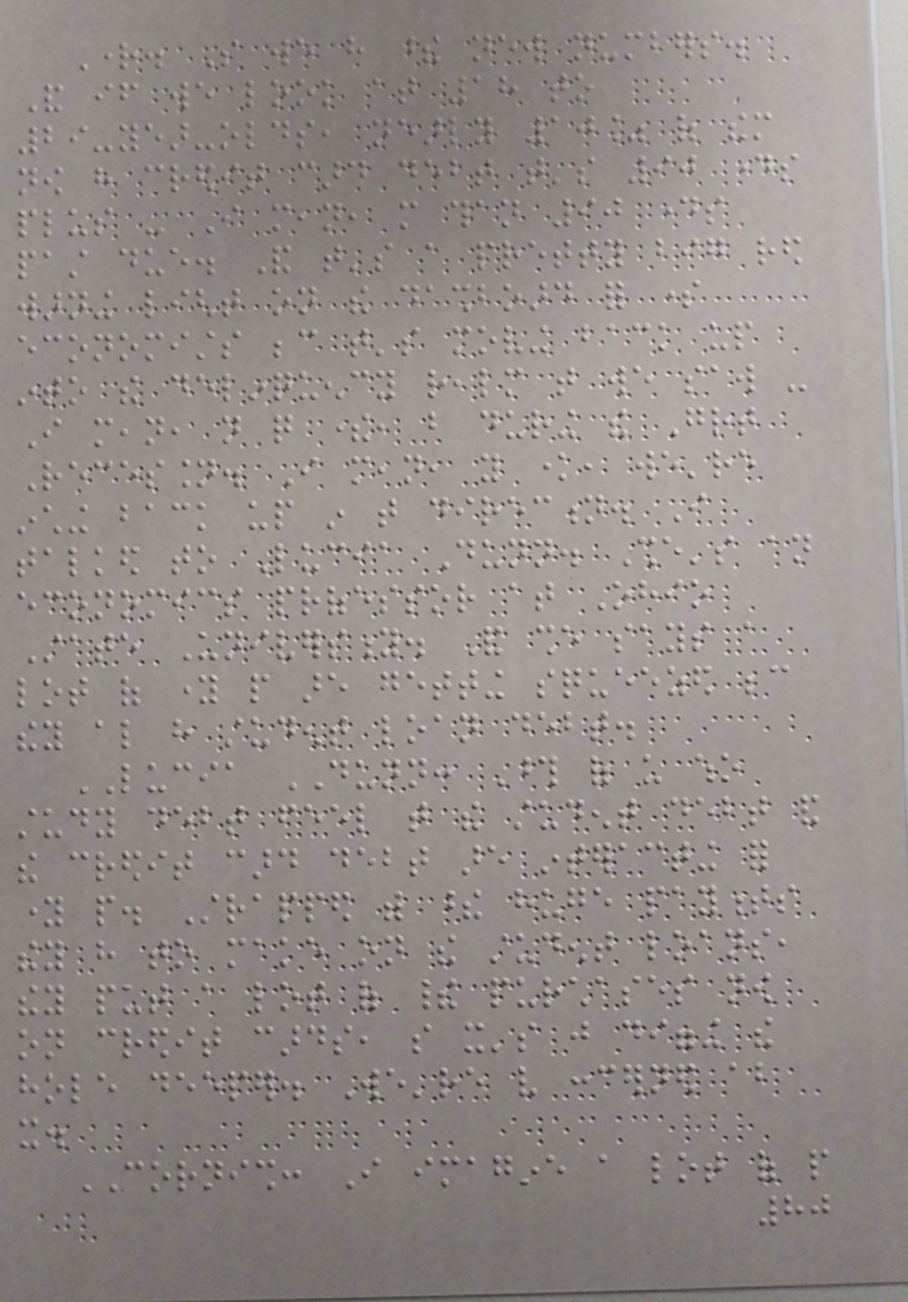Right. So we have these new numbers.
And if we look at 18 to
29-year-olds, nearly 10% of them
now have credit card debt that's 90 days
plus - I mean, more than 90 days
past due. And that's a pretty big red
warning light on the dashboard for some
economists because that's moving back up
into the delinquency realm that we saw -
I mean, not quite there, but during the Great
Recession. I mean, you know, we're
inching back up in that direction. I
talked to Lucia Dunn. She's an
economics professor at Ohio
State University. And she says a
lot of young people are getting squeezed because
they also have student loan debt.
LUCIA DUNN: Those of us who
study debt feel that the student debt and
the credit card debt are interacting for
young people. Strapped with these huge payments
they have to make on the student loans,
they put a lot of their purchases now
on credit cards, so it's just digging the
hole deeper. We're very concerned about
it.
CORNISH: I imagine a lot of people
80
